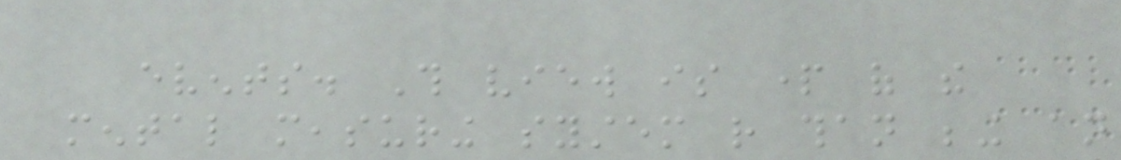events. This view is part of the
mental measuring system rather than being an
